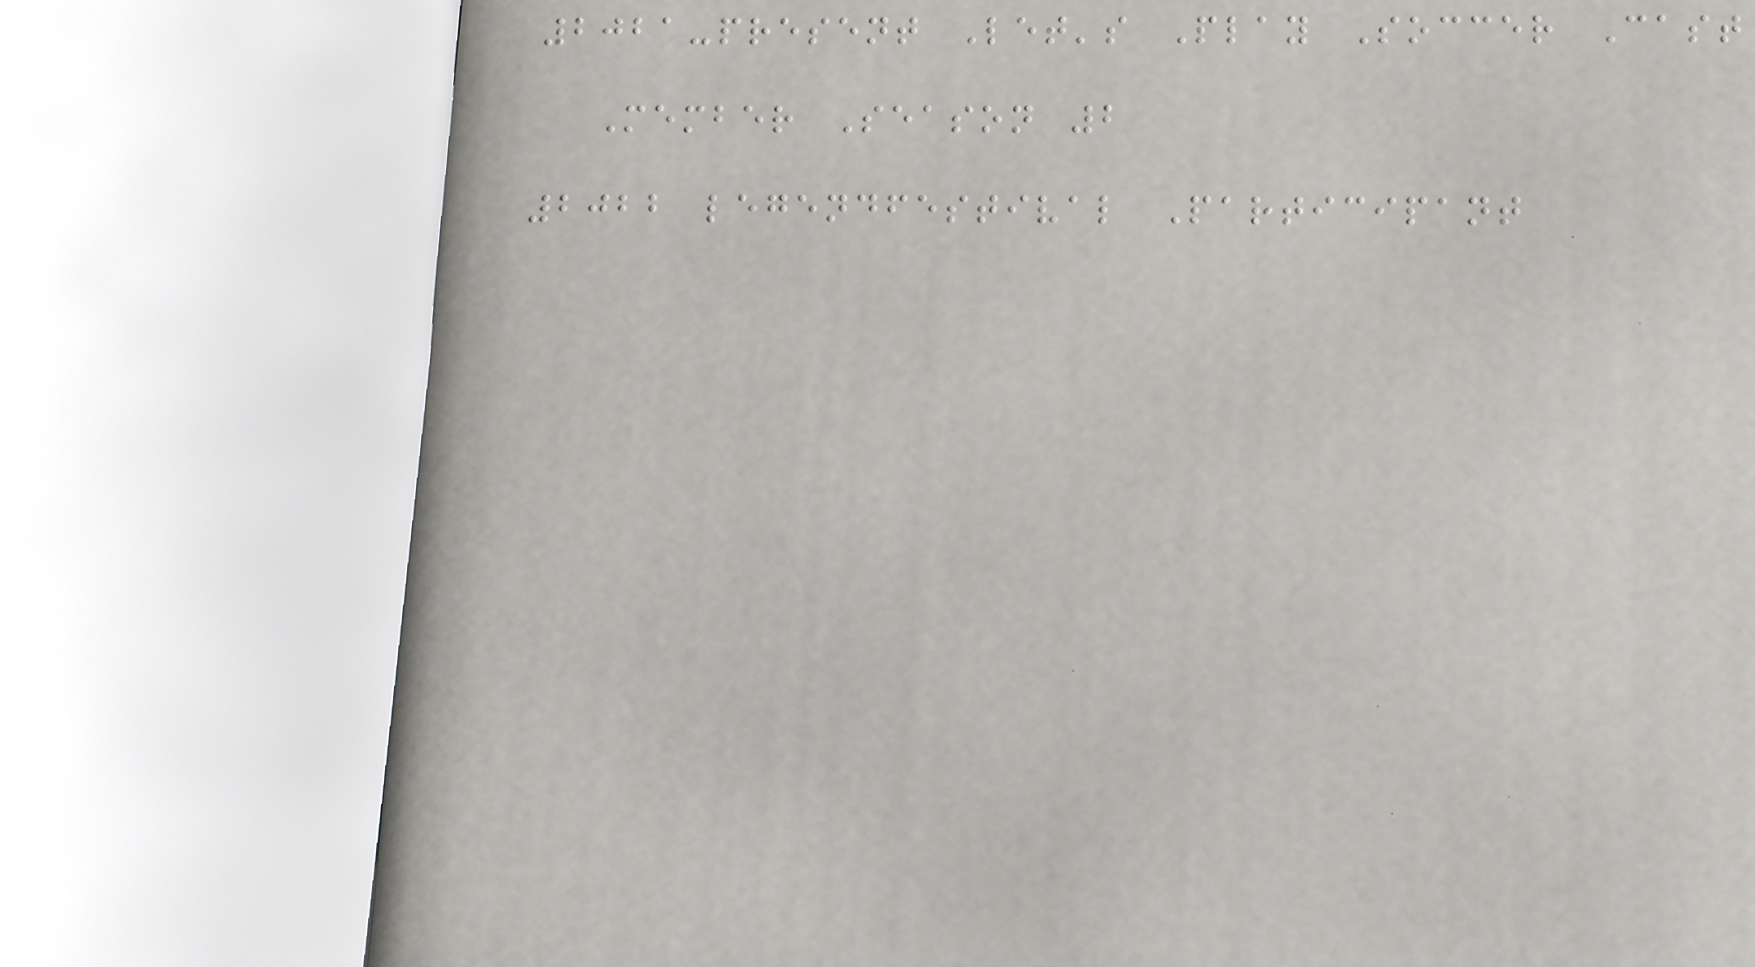2021-present Let's Play Soccer Cast
Member Season 2
2022 legendfestival Participant
